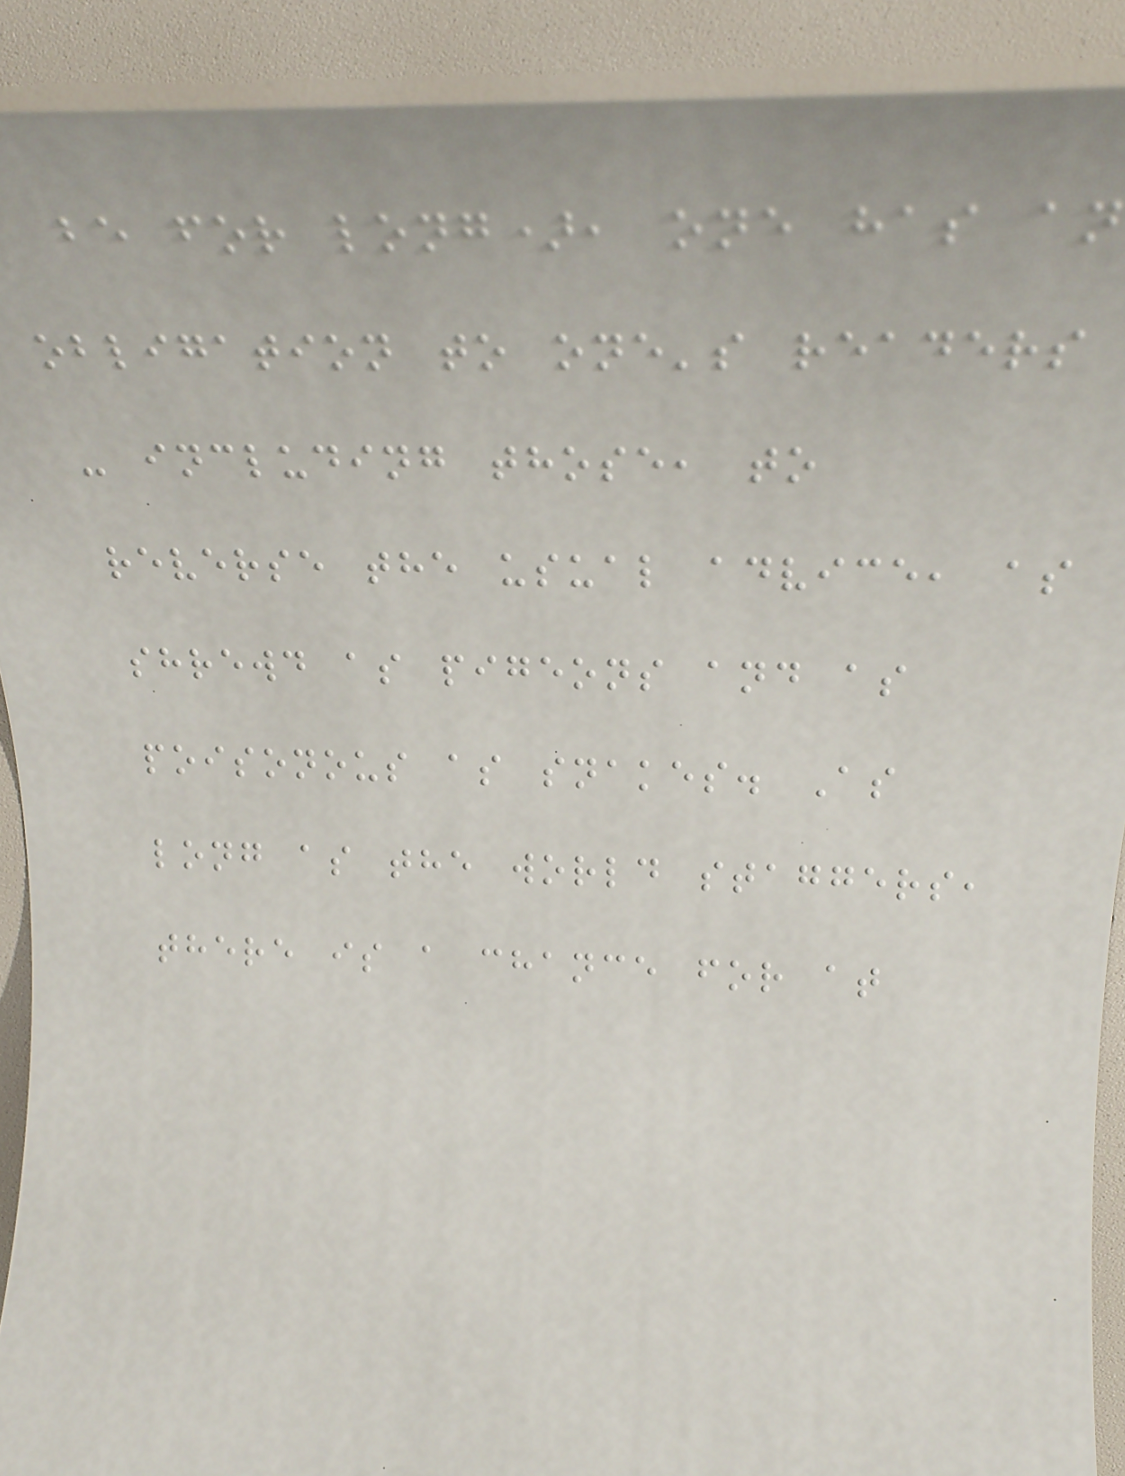be for long), one has an
obligation to one's readers
- including those, to
reverse the usual advice, as
shrewd as pigeons and as
poisonous as snakes. As
long as the world staggers,
there is a chance for at
